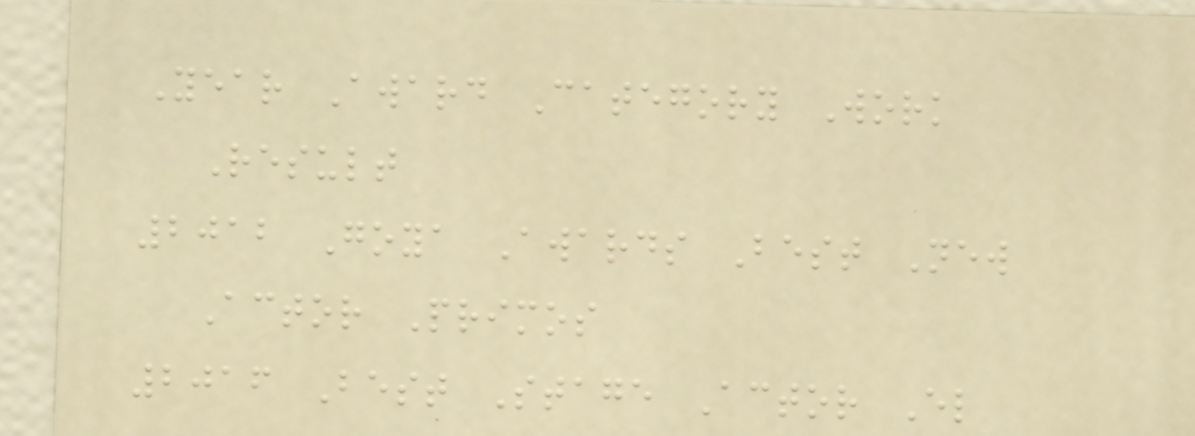Year Award Category Work
Result
2012 Goya Awards Best New
Actor Primos
2016 Best Stage Actor El
